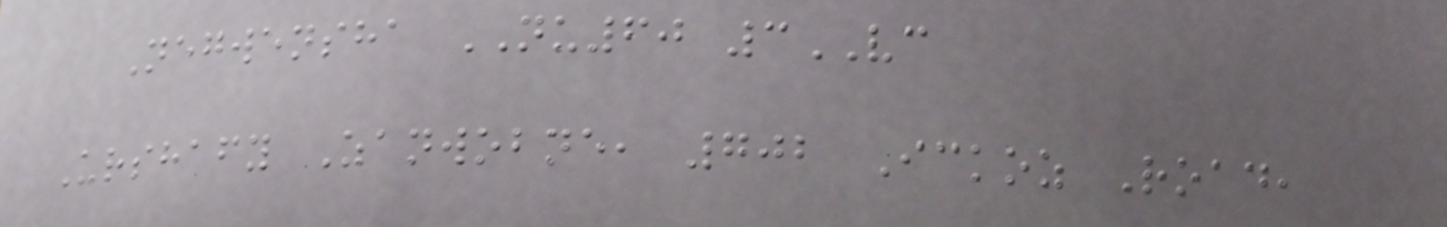Negwensha NU60 3VC
Urshafy Zanwobne, 702 Ickoz Road,
